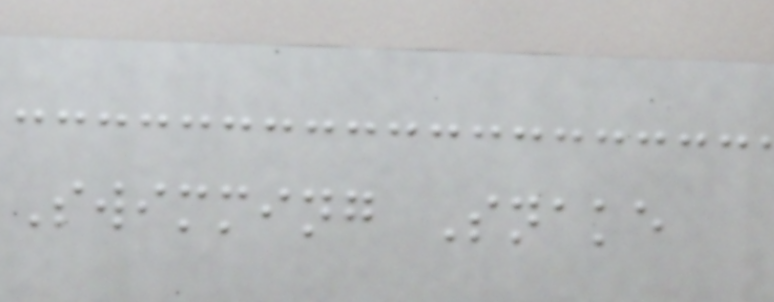Swimming Snake
